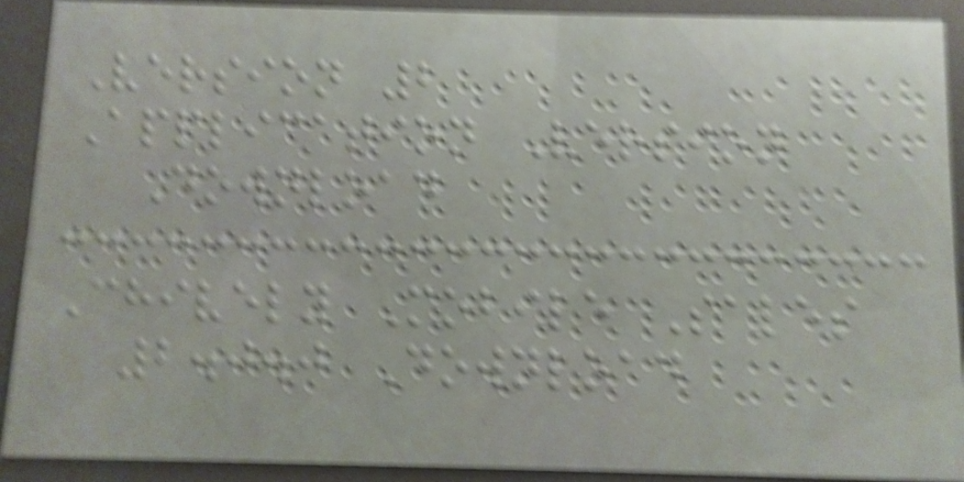Version 2
Application Version
Download
Chively Mobile Sales
2.0.0 Download
